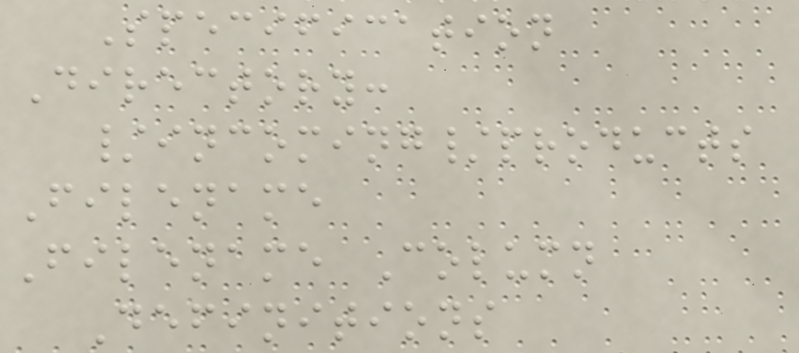Specification
Directory:
/incoming/products
Filename
Filename Column
Definitions
